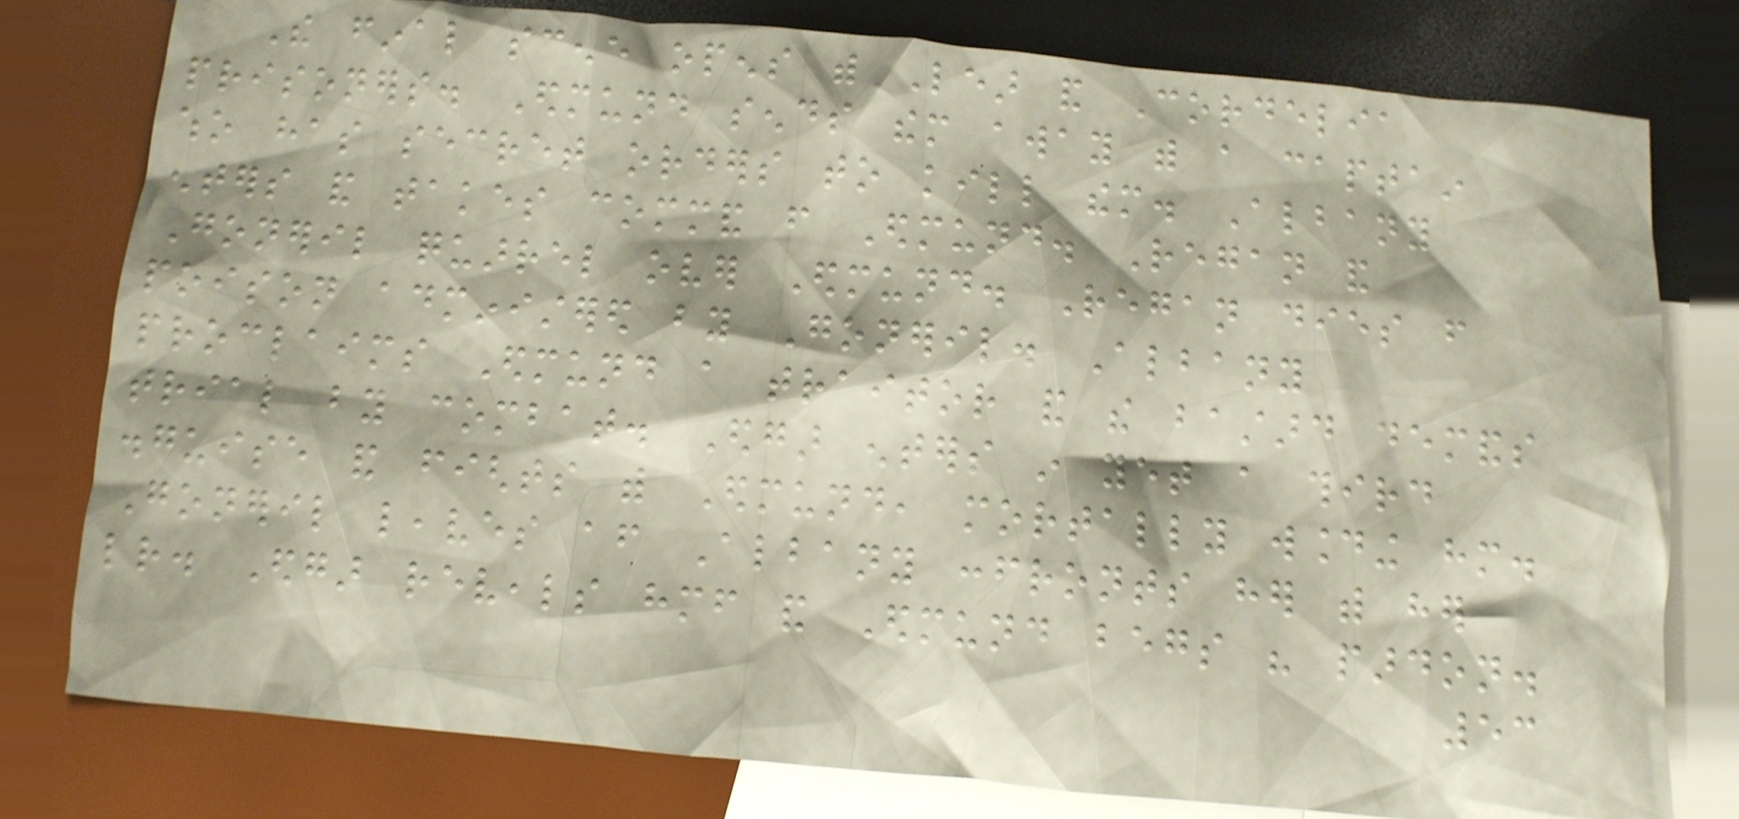The final scene opens with Lear and Cordelia
prisoners. Edmund sends them away with a captain
who has secret orders to kill them. Albany
enters and takes command from Edmund. Regan and
Goneril quarrel over Edmund. Regan dies from
poison administered by Goneril. Albany
proclaims Edmund a traitor and the bastard demands
trial by combat. Edgar enters in yet a third
disguise and fights with Edmund, mortally wounding him.
Goneril leaves after Albany confronts her with her
letter. Edgar reveals himself and Edmund begs his pardon.
53
